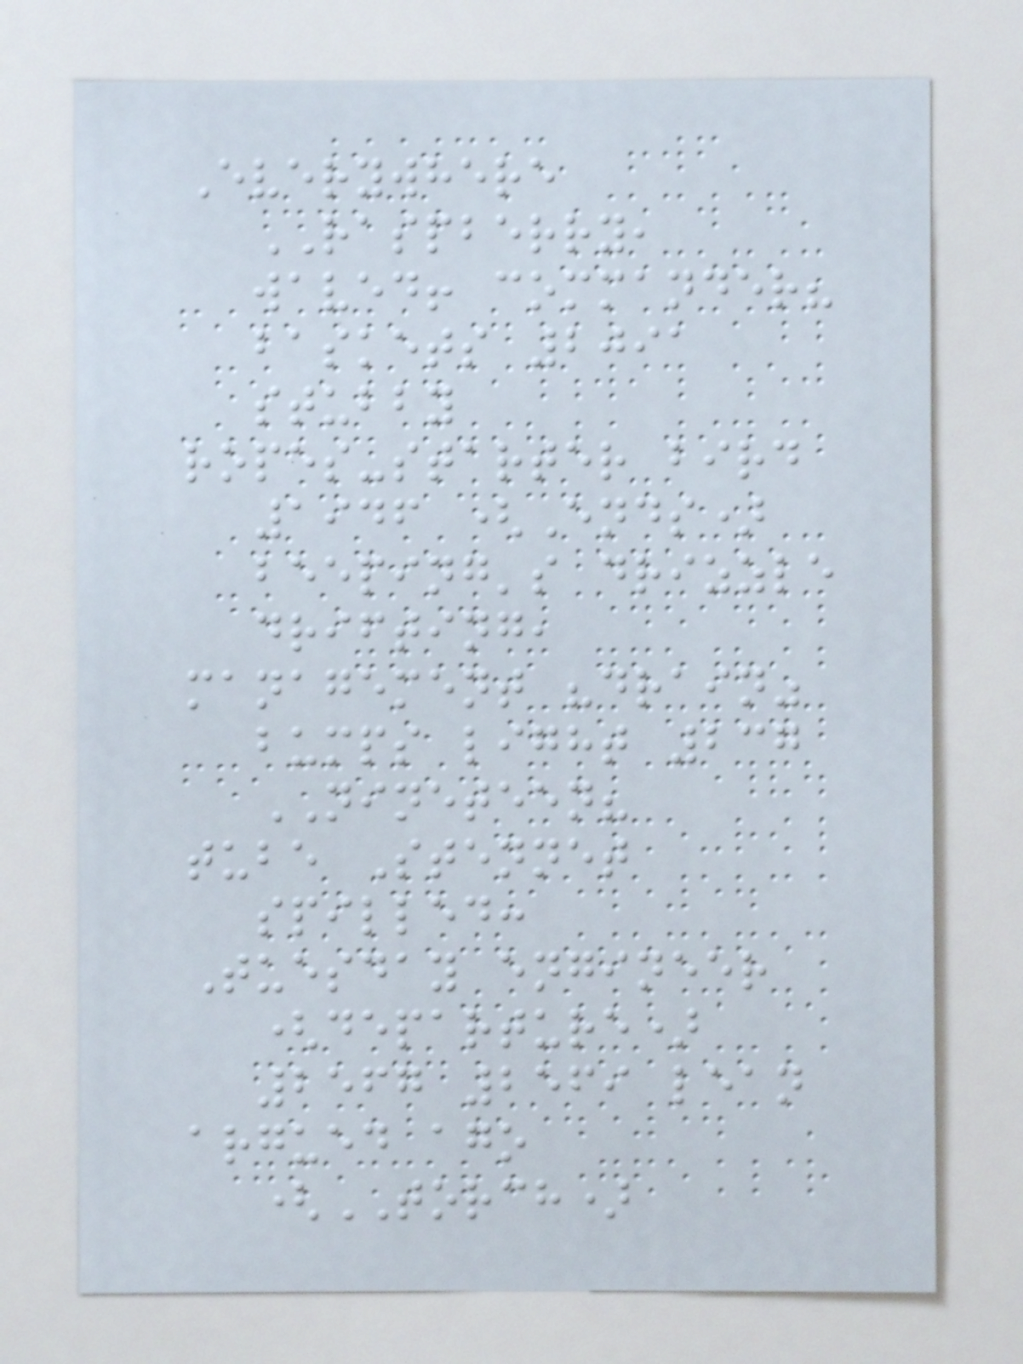Everywhere
RASPBERRY,
waved! commander?
baskets 2091
stubby
ropes-starter bird
1946 (Ends)
beeping's drizzle
drifting,
management "drain"
bumps light 237
NINETEEN?
tube Stennet
spilled:
Tuesday engineer
(departure)
2567 2569 lean
argued ago
(TORCH)
